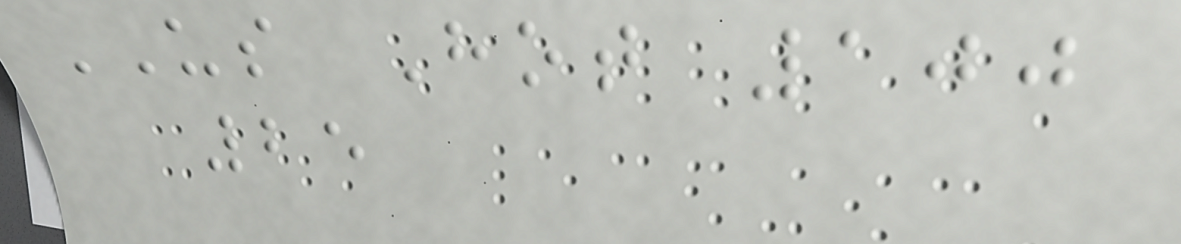US Hot 100
25
